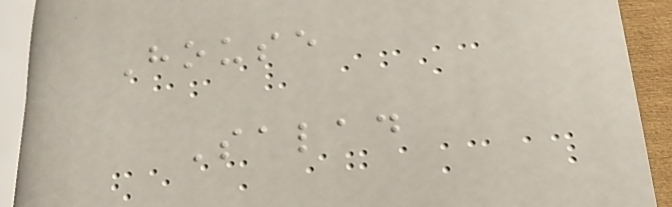House
Salad
